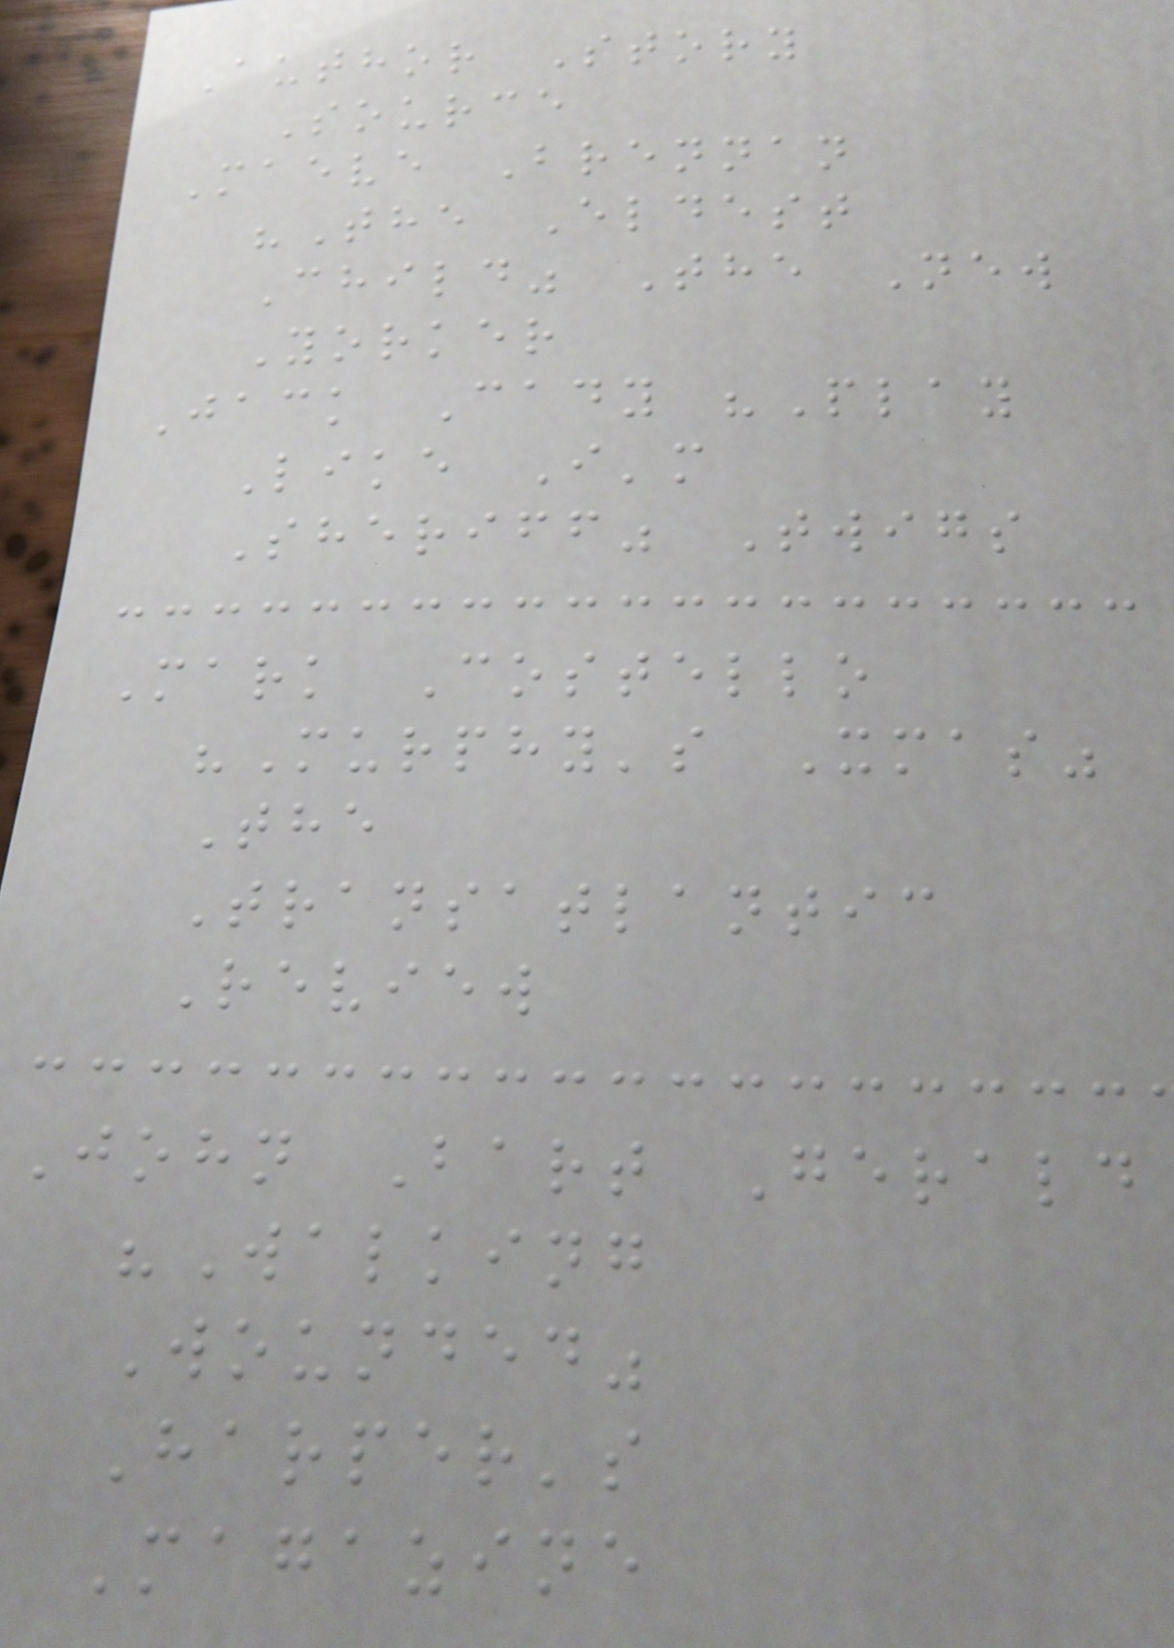Author Story
Source
Maeve Brennan
"The Eldest
Child" The New
Yorker
Jack Cady "Play
Like I'm
Sheriff" Twigs
Mark Costello
"Murphy's Xmas"
The
Transatlantic
Review
John Bart Gerald
"Walking
Wounded"
Harper's
Magazine
